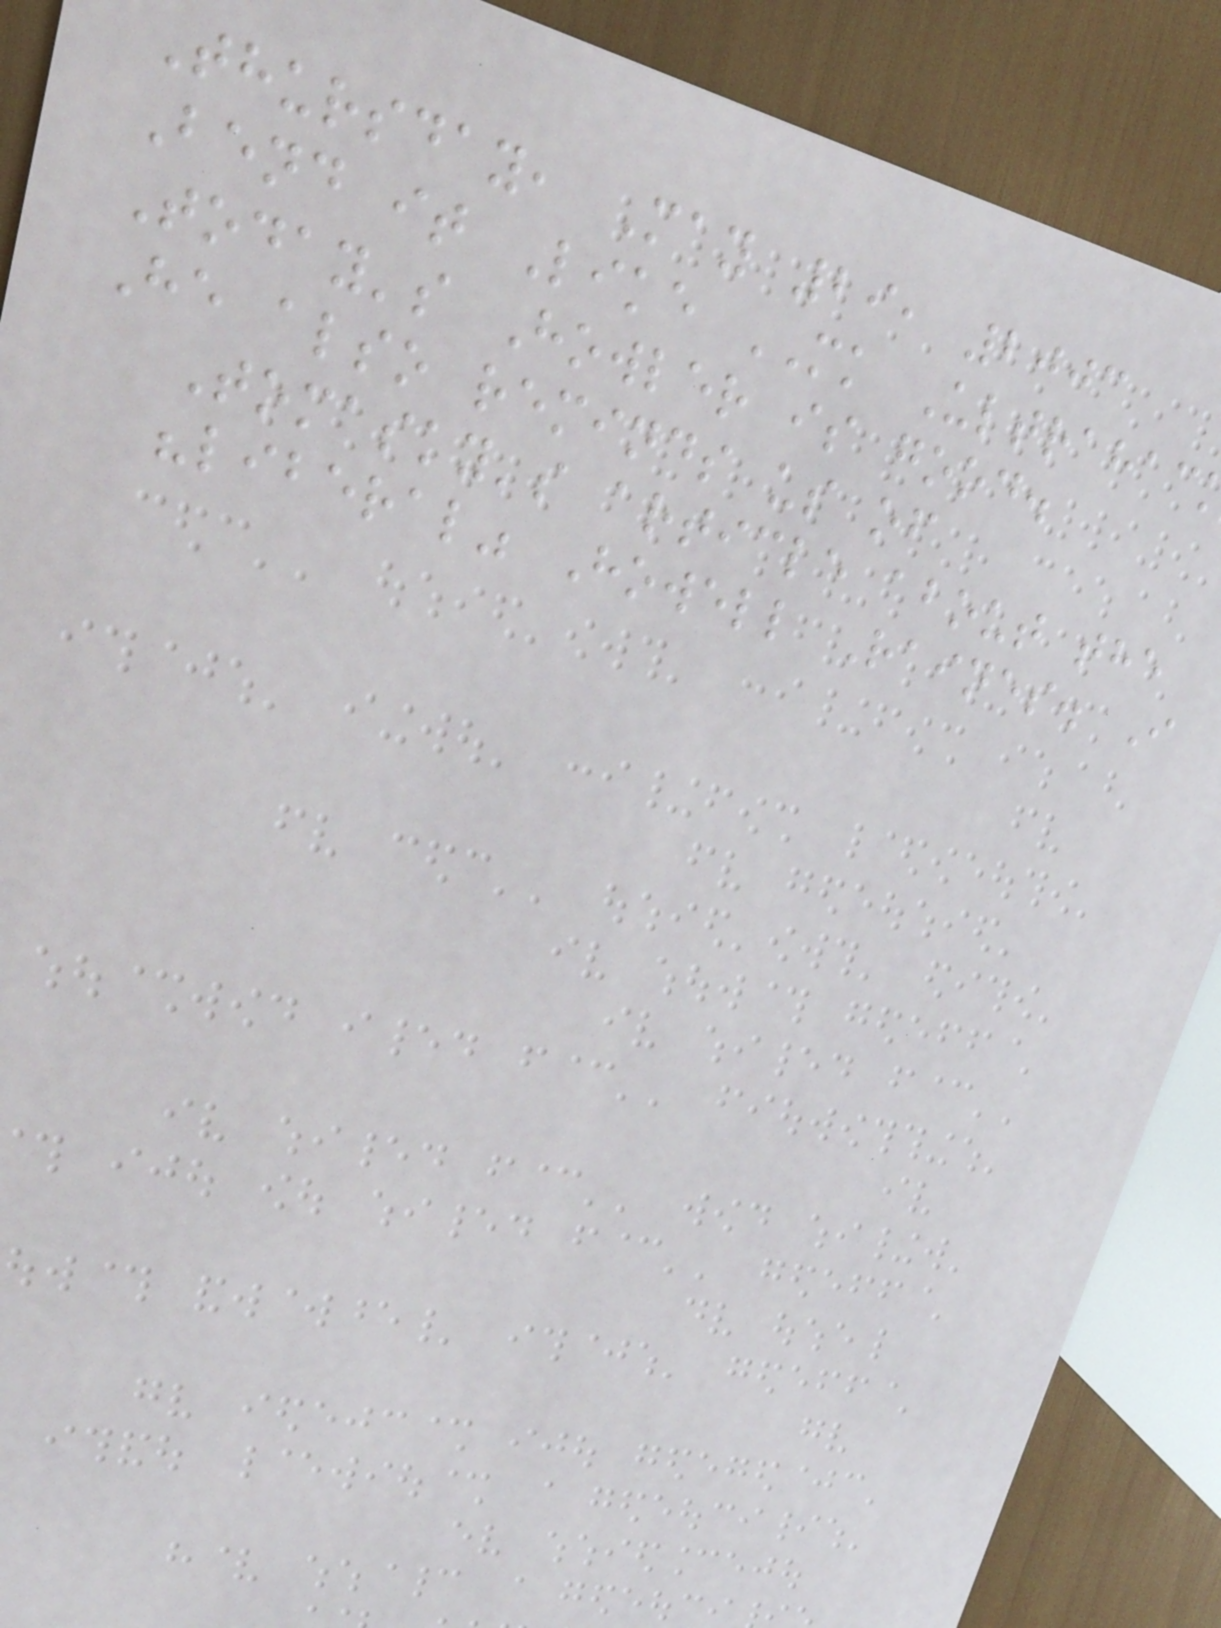Thursday, May 29, 2003
Bend it Like MK Ultrahac
Today's Howler is good.
He also reminds us of
Tomasky's article about the
"liberal" Howell Raines. I
